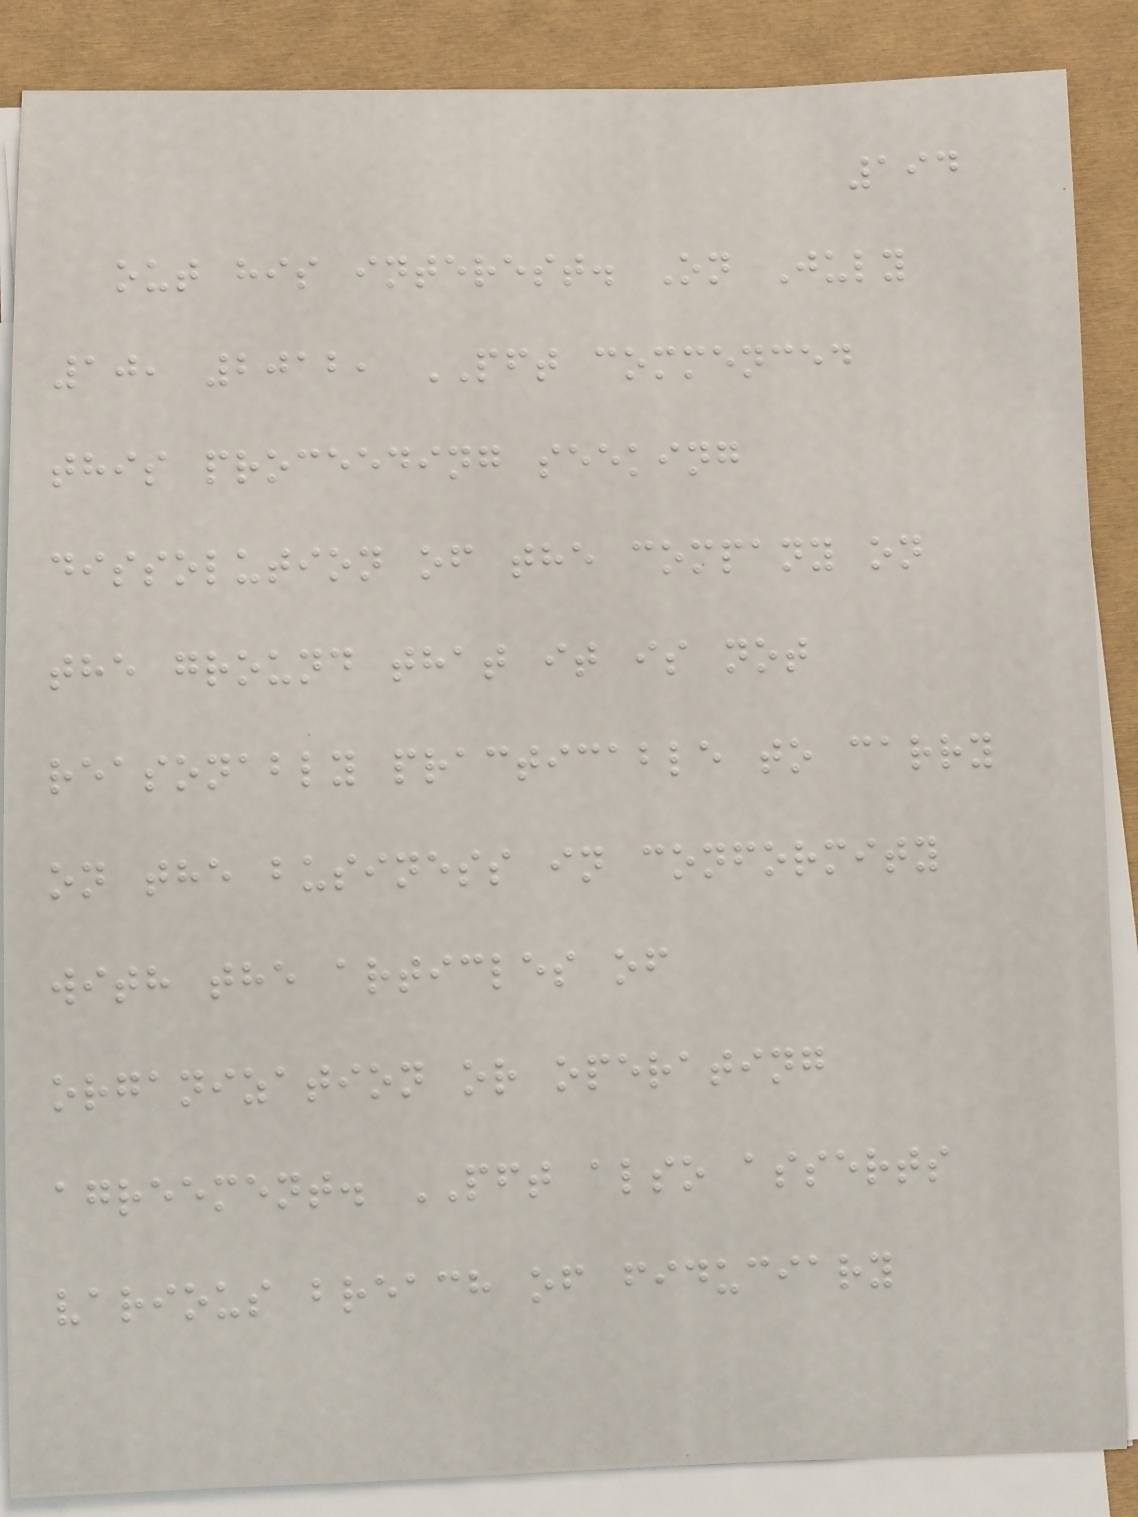194
out his interest. On July
10, 2012, PFT commenced
this proceeding seeking
dissolution of the company on
the ground that it is not
reasonably practicable to carry
on the business in conformity
with the articles of
organization or operating
agreement. PFT also asserts
various breach of fiduciary
